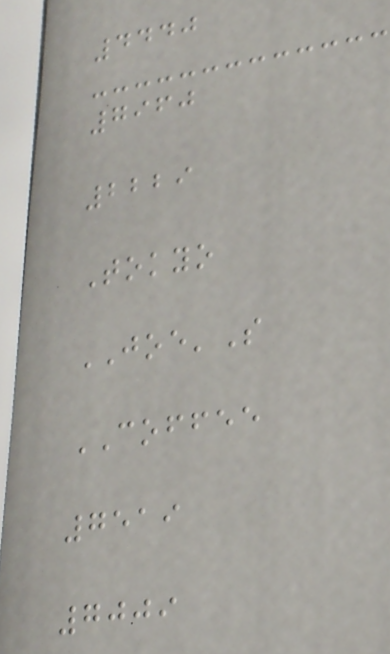4440
7960
2229
Tokyo
JOE'S
COFFEE
7519
7009
